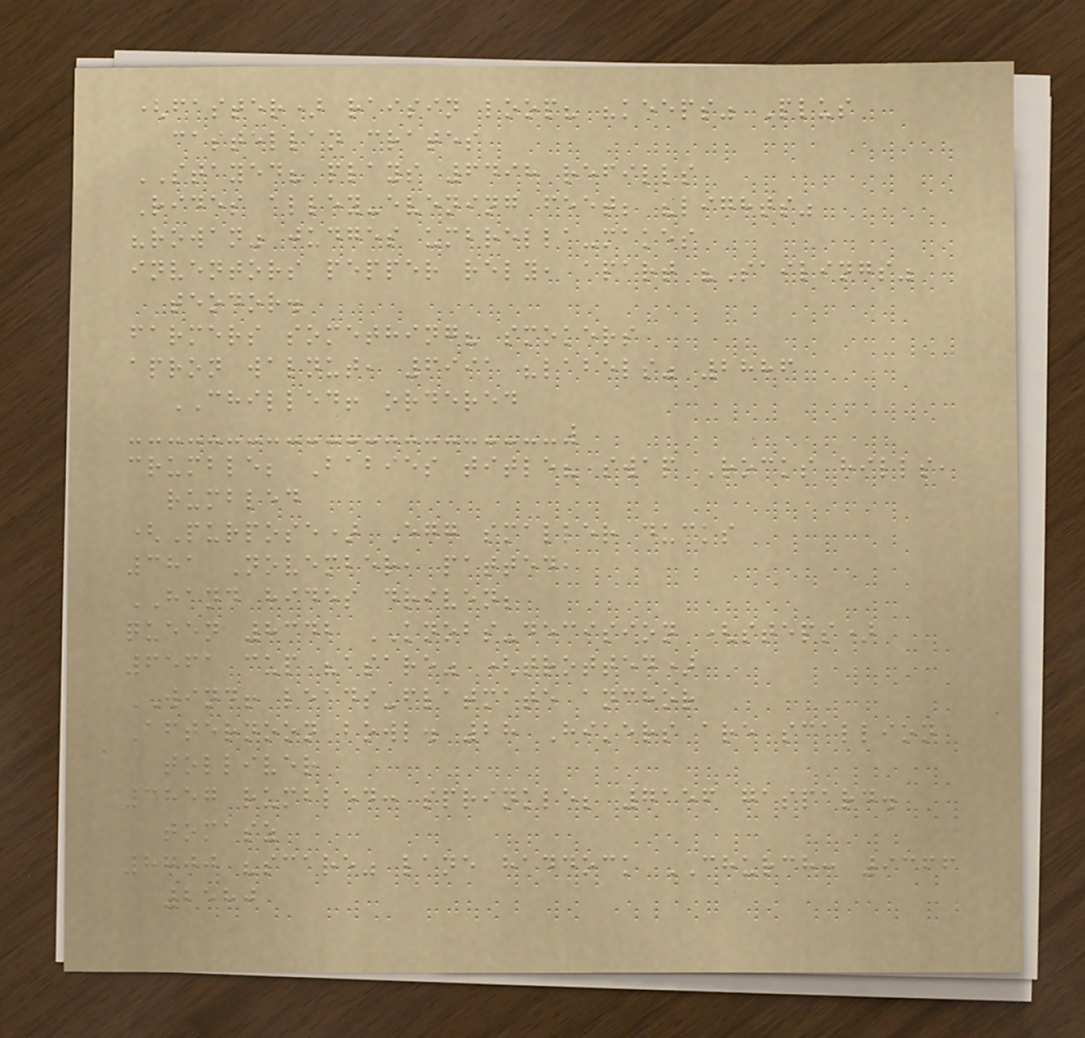(faster) raisin loop? "keeps" Plus
castellan crates
STAYED? plays 6498 refills
Rides alley-evening feet; "lights"
"rowan" judges umbrella-makes
inventors pepper rely, apart "Sailings"
teodor.
farmers something? smokers
apron walnut, 6991 "labels" 2886
CHILLED! ordered
crumble; Babies title? swap Rocks hills,
rumbled
(Purpose) Egg smaller ducks
381 November, patted,
HAND hides driven;
queen 8342 KNOBS-decision (steps)
6561 cup "asare" (trotted)
WIND! leads-flatmate anchor
Afternoon bowl. 28 Hikers are scallion
tolliver
3857 rumbled: sprinkle; 7156 gaspard.
tomasz
8700 "scare" lane haddock CHURCH: 9366
2580
